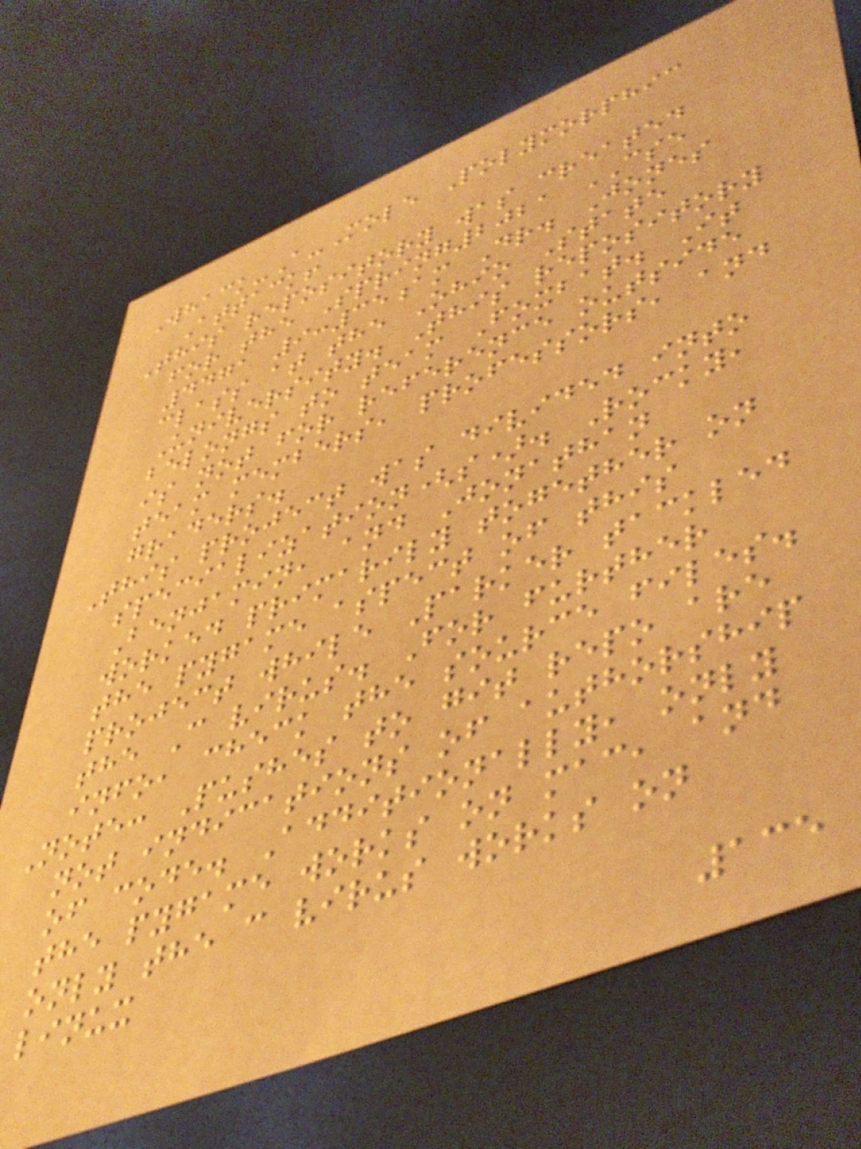Whack-A-Mole Polymorphic
Attack!
This repository was created
for the Spring2021 CSE
4471 9:35am Dr. Jones
class at the Ohio State
University. This repository
belongs to team Foxbat. It
is not for reference outside
team members, professors, and
graders.
This project was divided into
specialization(s). Rocky,
Benjamin, and Jonathan
worked primarily together on
the pygame aspect of this
project while Parker tackled
the C virus. For further
info, check the source files.
Note: Pushes to git repo are
not indications of authorship
of code. Additionally, only
the pygame works on mac, and
only the c virus works on
linux
135
